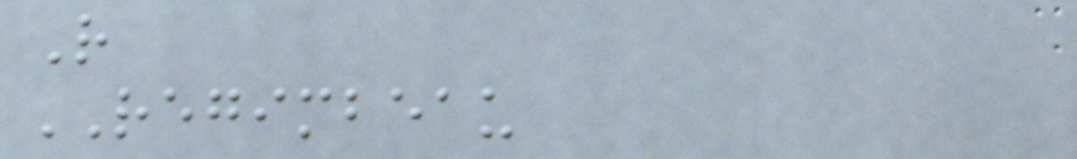R
REGIMBEAU
